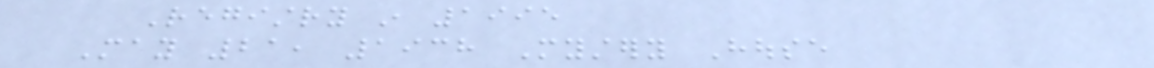Registry in 1995
May 21, 1938 Mystery House
